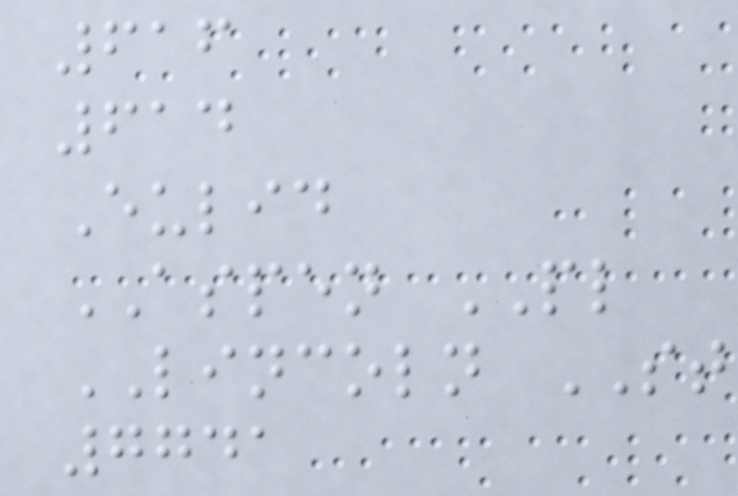616
614
Eulid
ASPEN PL
LINCOLN ST
7741
